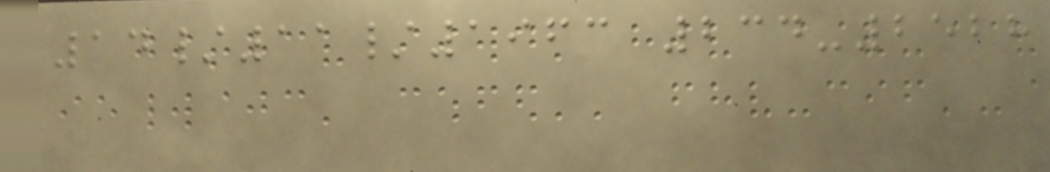14/11/1963 234-2528
